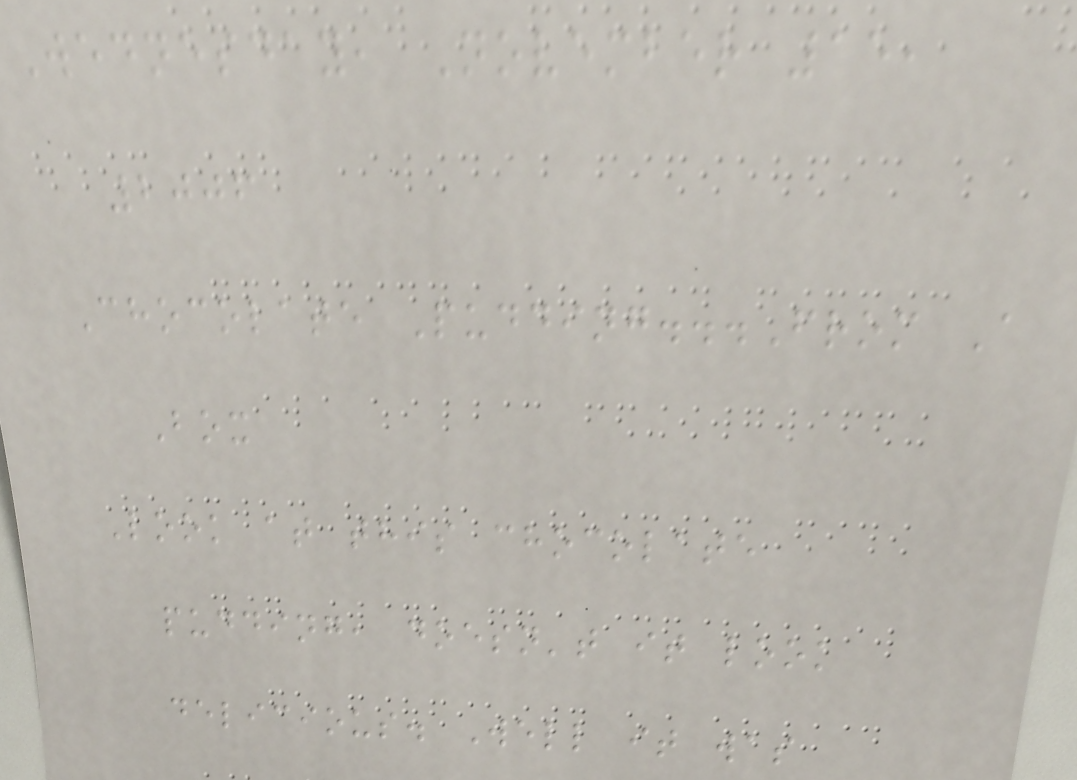Wednesday, November 15,
2006
Chocolate Pudding...From A
Box
Look at this chocolate
pudding, doesn't it look
delicious. Well it was
